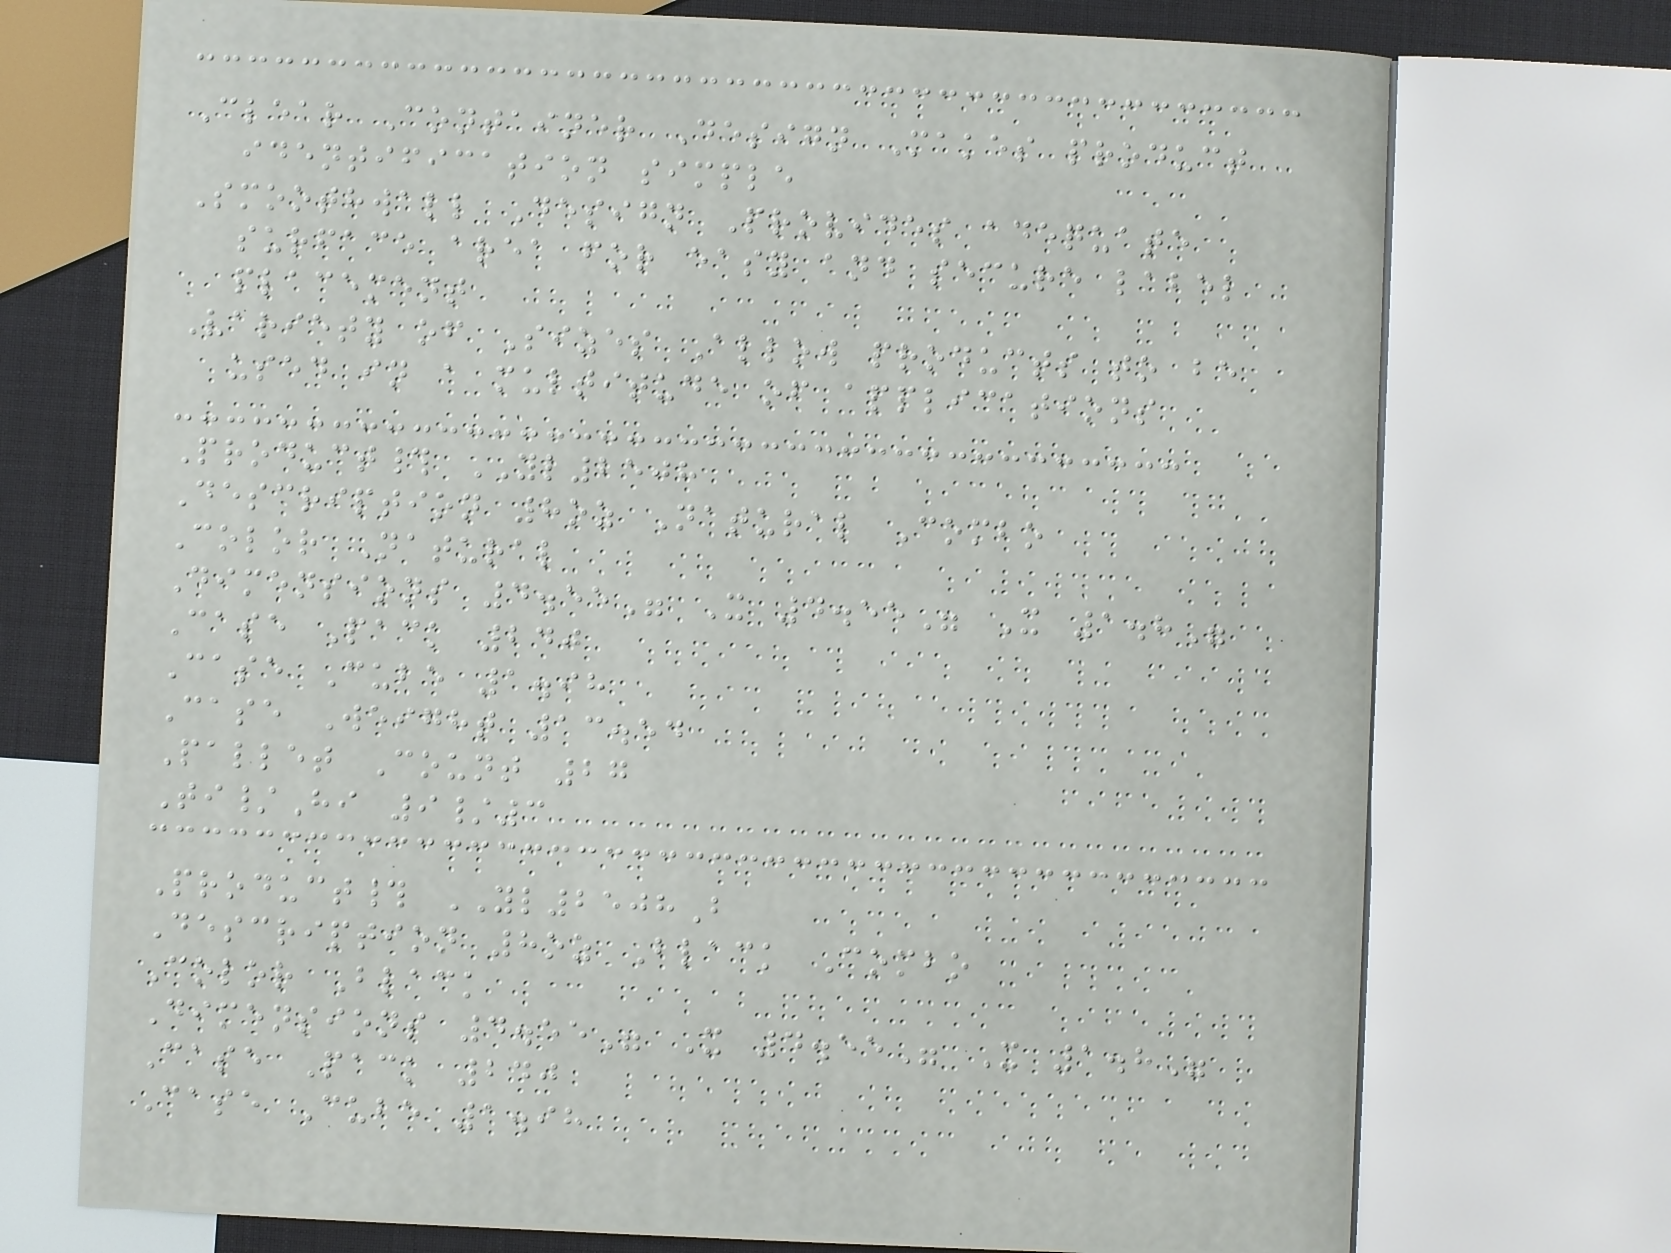Clear Container Design Makes product
identification simple
Smoothwall Design Provides adequate
surface area for easy and secure label
placement
Variety of Sizes Allow products to be
used in a multitude of applications
Product# YL2508
Description 8oz Natural Combo
Color Natural
Dimensions 4.55" X 4.55" X 1.8"
Case Pack 240
Case Cube 1.98
Case Weight 13.54
Pallet Count 27
Ti/Hi 9/3
Product# YL2508B
Description 8oz Black Combo
Color Black
Dimensions 4.55" X 4.55" X 1.8"
Case Pack 240
Case Cube 1.98
